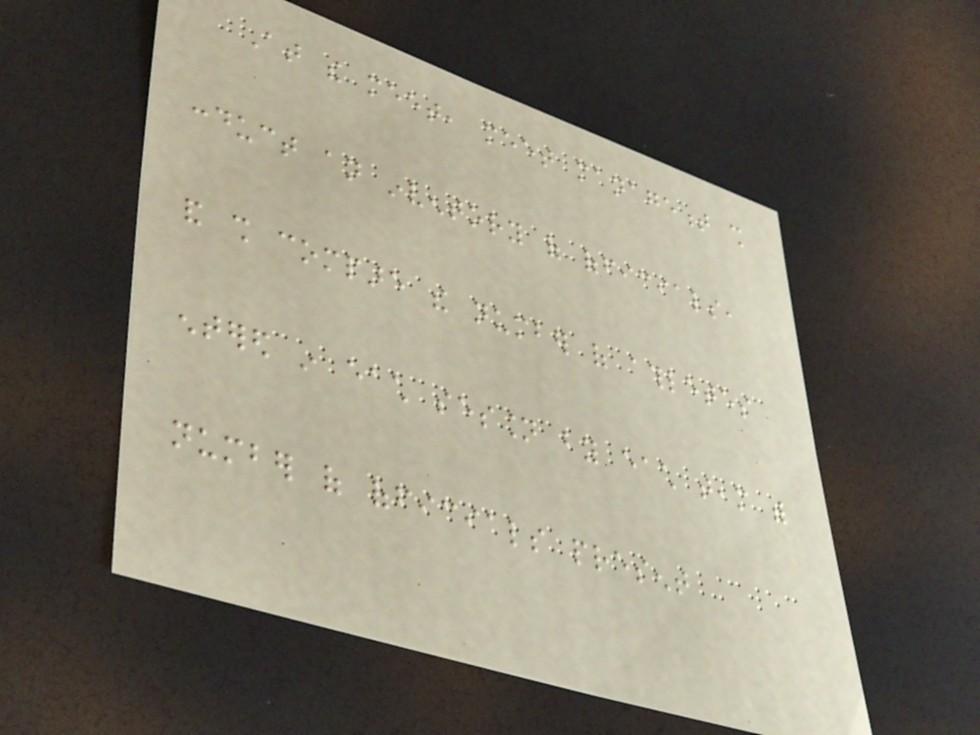At the meet, meet management shall
conduct an inventory of officials,
and shall compare the number of athletes
entered in each session by each team with
number of officials present
